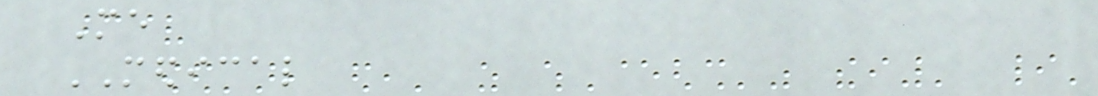Me
MEDICAL
